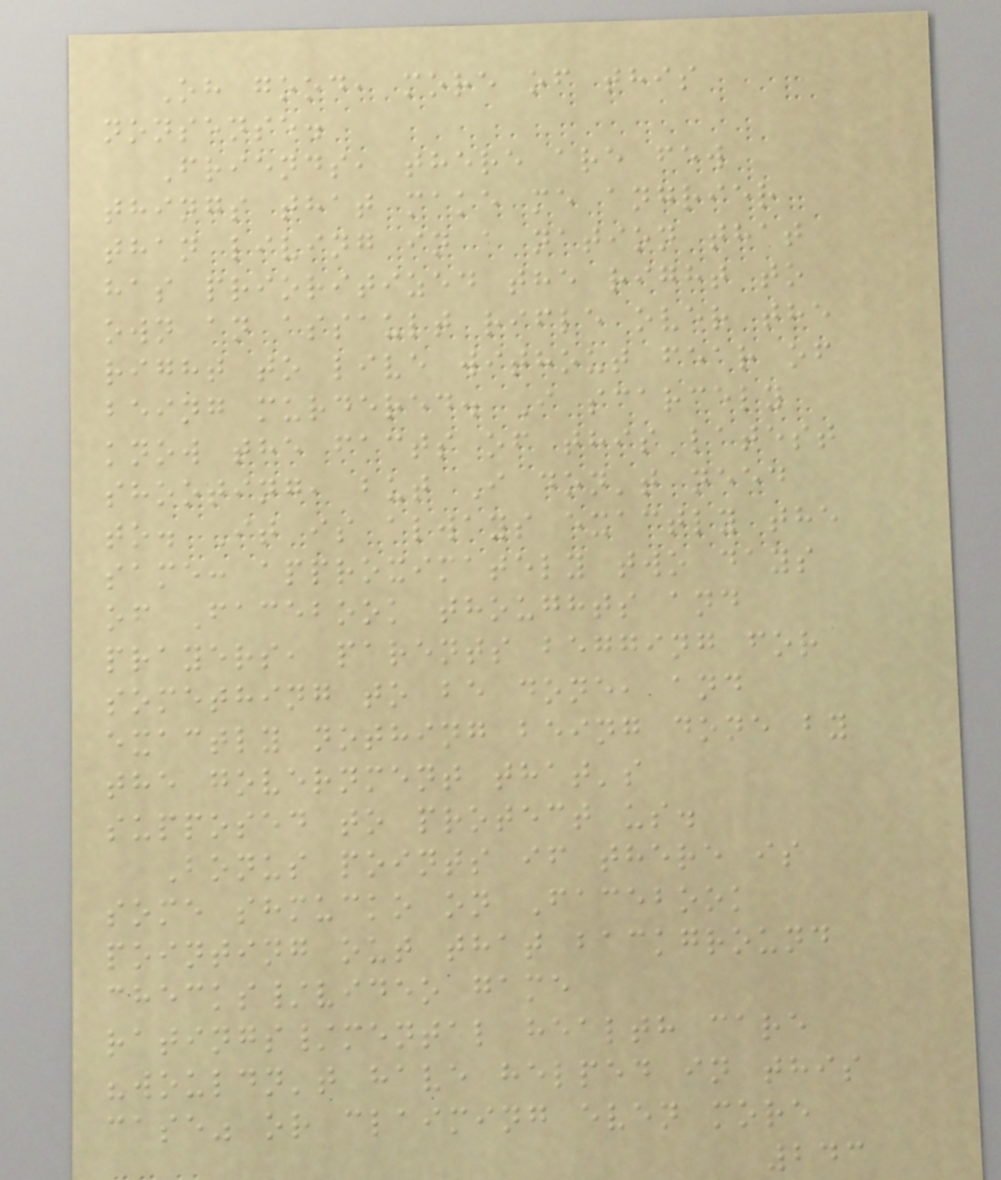Oh good, more of this
nonsense.
Friends, there are few
things that make me angrier
than living in a nation that
has prioritized the right to
own an assault rifle over the
right to live without fear of
being murdered. I scarcely
know the facts of this latest
shooting, but I don't need
to. It is always exactly the
same: approximately two days
of Facebook thoughts and
prayers, parents begging for
something to be done, and
exactly nothing being done by
the government that's
supposed to protect us.
Bonus points if there is
some shmucko on Facebook
pointing out that background
checks/video game
ratings/mental health care
"wouldn't have helped in this
case" or claiming even more
243
